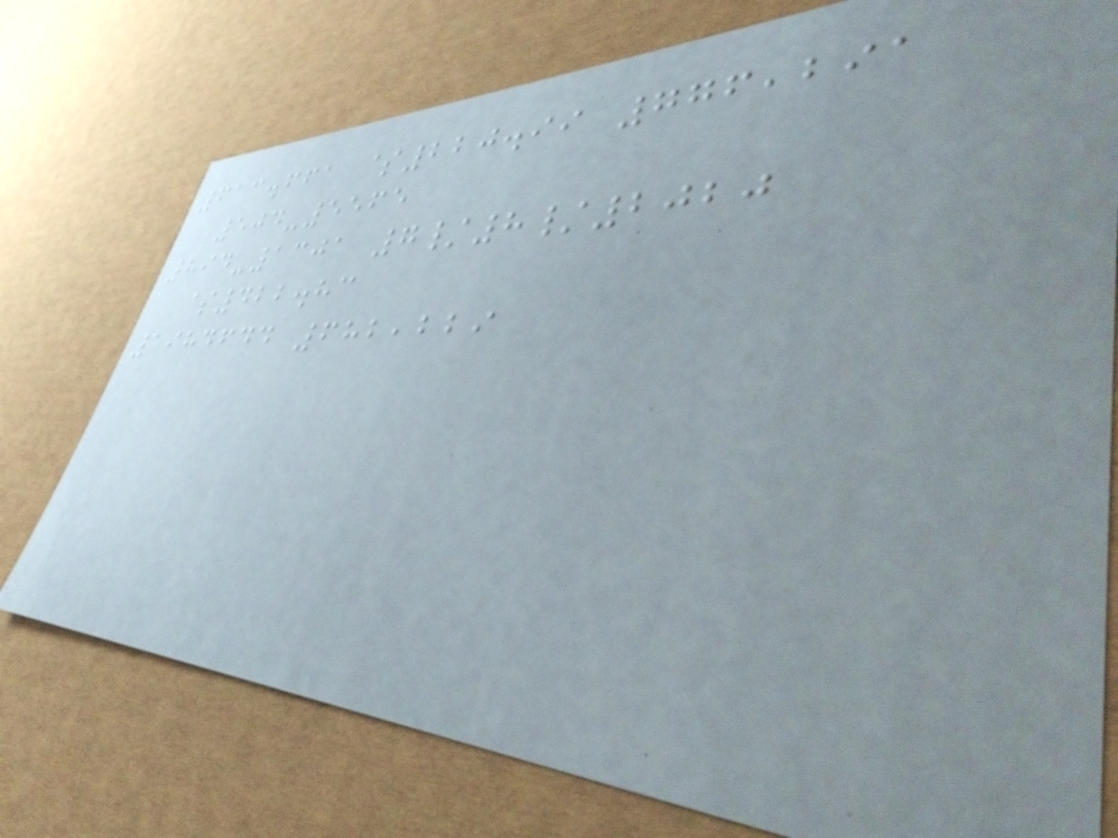613.661 $220.99 776,291
504-5565
894-1301 7/8/2020
$422.83
1984644 682,229
